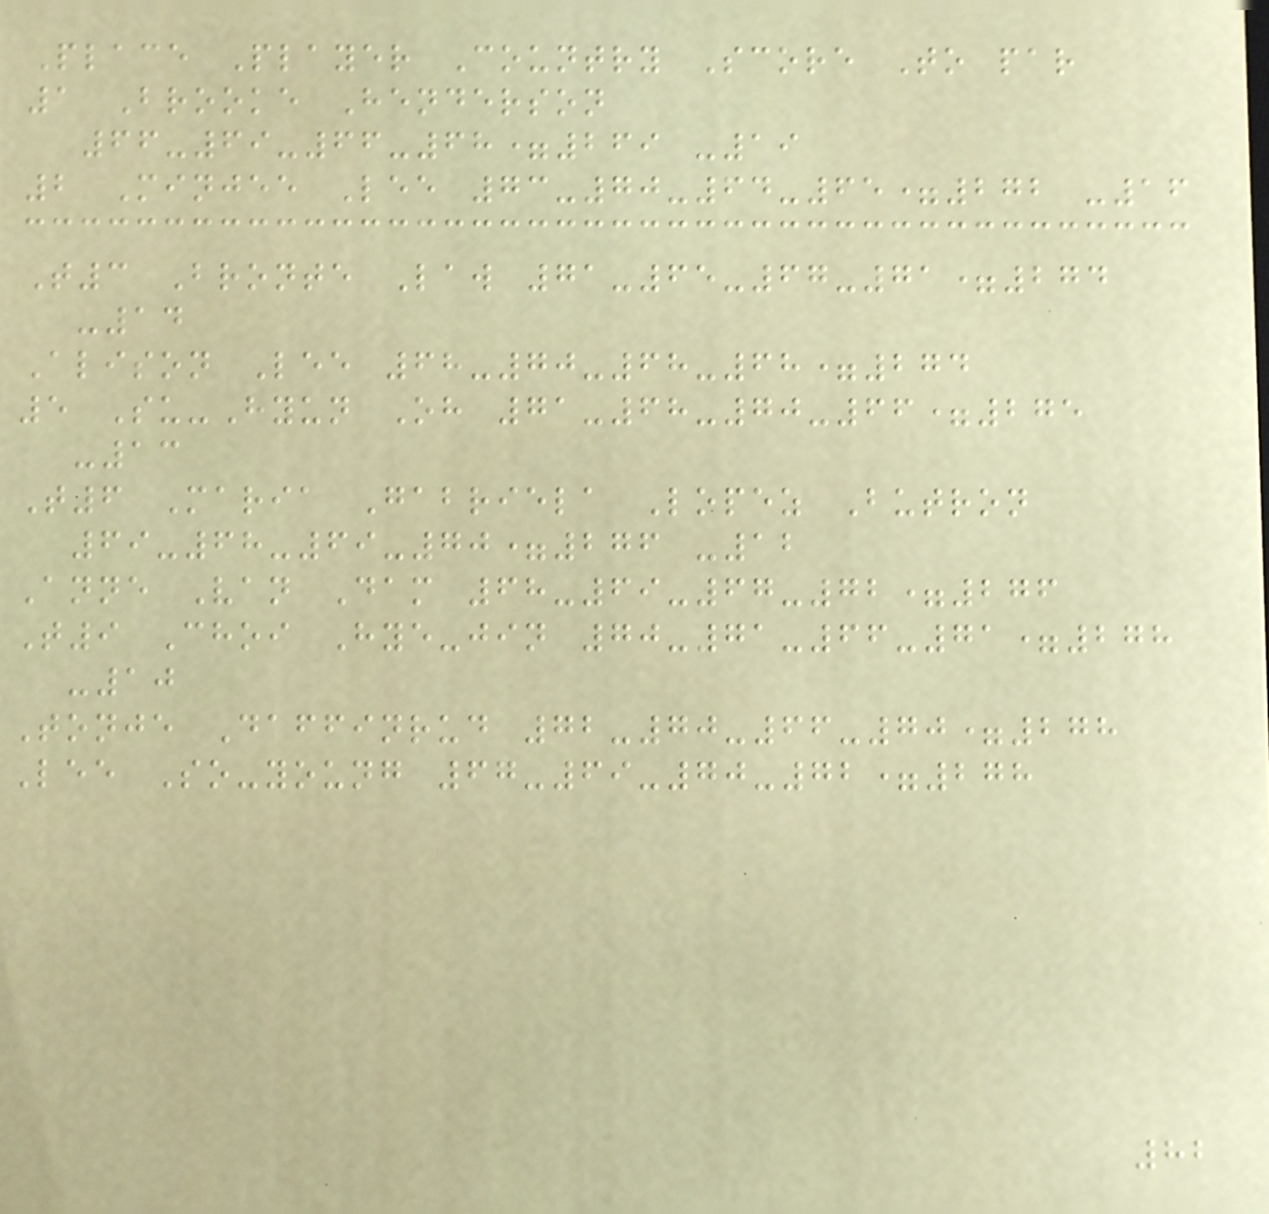Place Player Country Score To par
1 Brooke Henderson
66-69-66-68=269 -19
2 Minjee Lee 73-70-64-65=272 -16
T3 Bronte Law 71-65-67-71=274
-14
Alison Lee 68-70-68-68=274
5 Su-Hyun Oh 71-68-70-66=275
-13
T6 Maria Gabriela Lopez Butron
69-68-69-70=276 -12
Anne Van Dam 68-69-67-72=276
T9 Choi Hye-jin 70-71-66-71=278
-10
Tonje Daffinrud 72-70-66-70=278
Lee So-young 67-69-70-72=278
82
